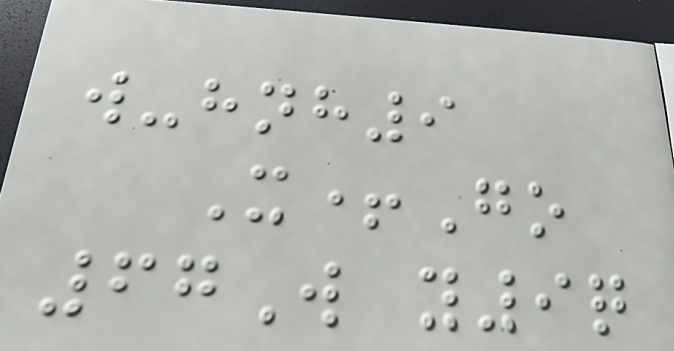w-hnh9
X+Go
67W y9q
